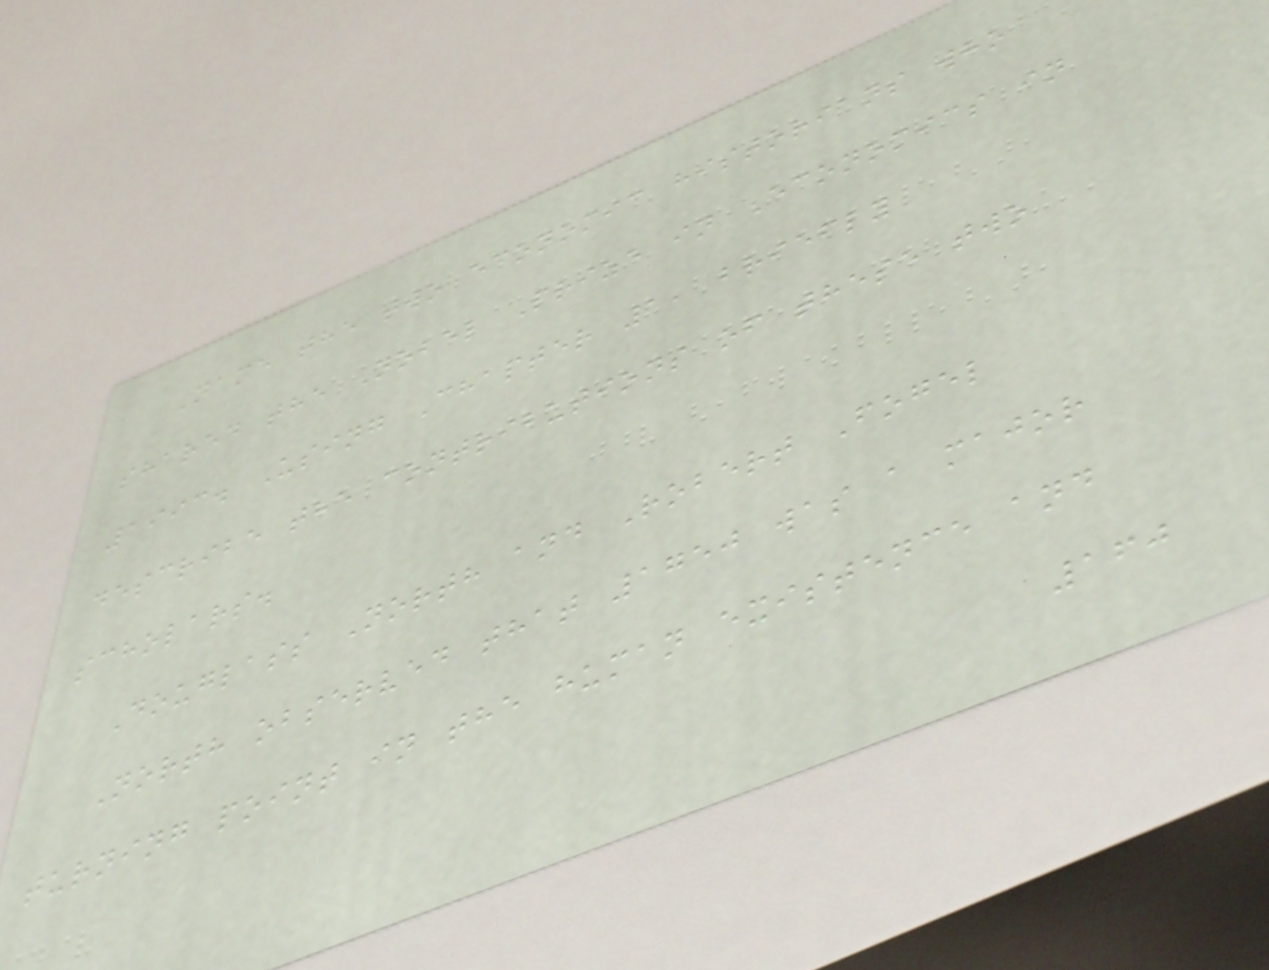Name the two economic historians who
shared the Nobel Prize in Economics in
1993. Using Chapter 1, briefly
describe the contributions of these two
scholars.
Douglass North and Robert Fogel
North observed that 1750 was a major
turning point in the human existence and
160
